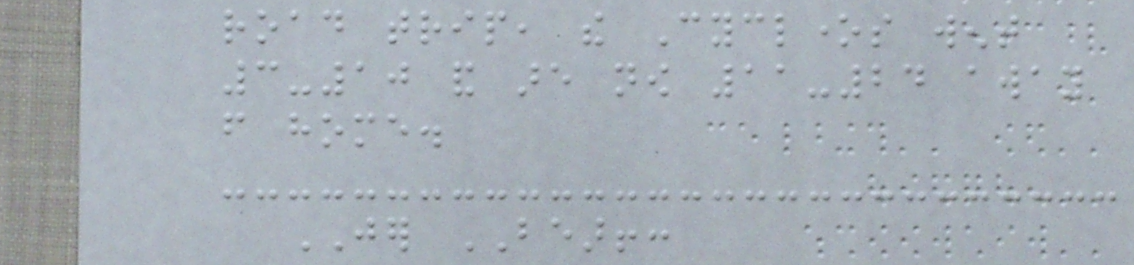road trip, the Cyclones went
3-10 and are now 11-24 away
from home.
JER BEAR!:
